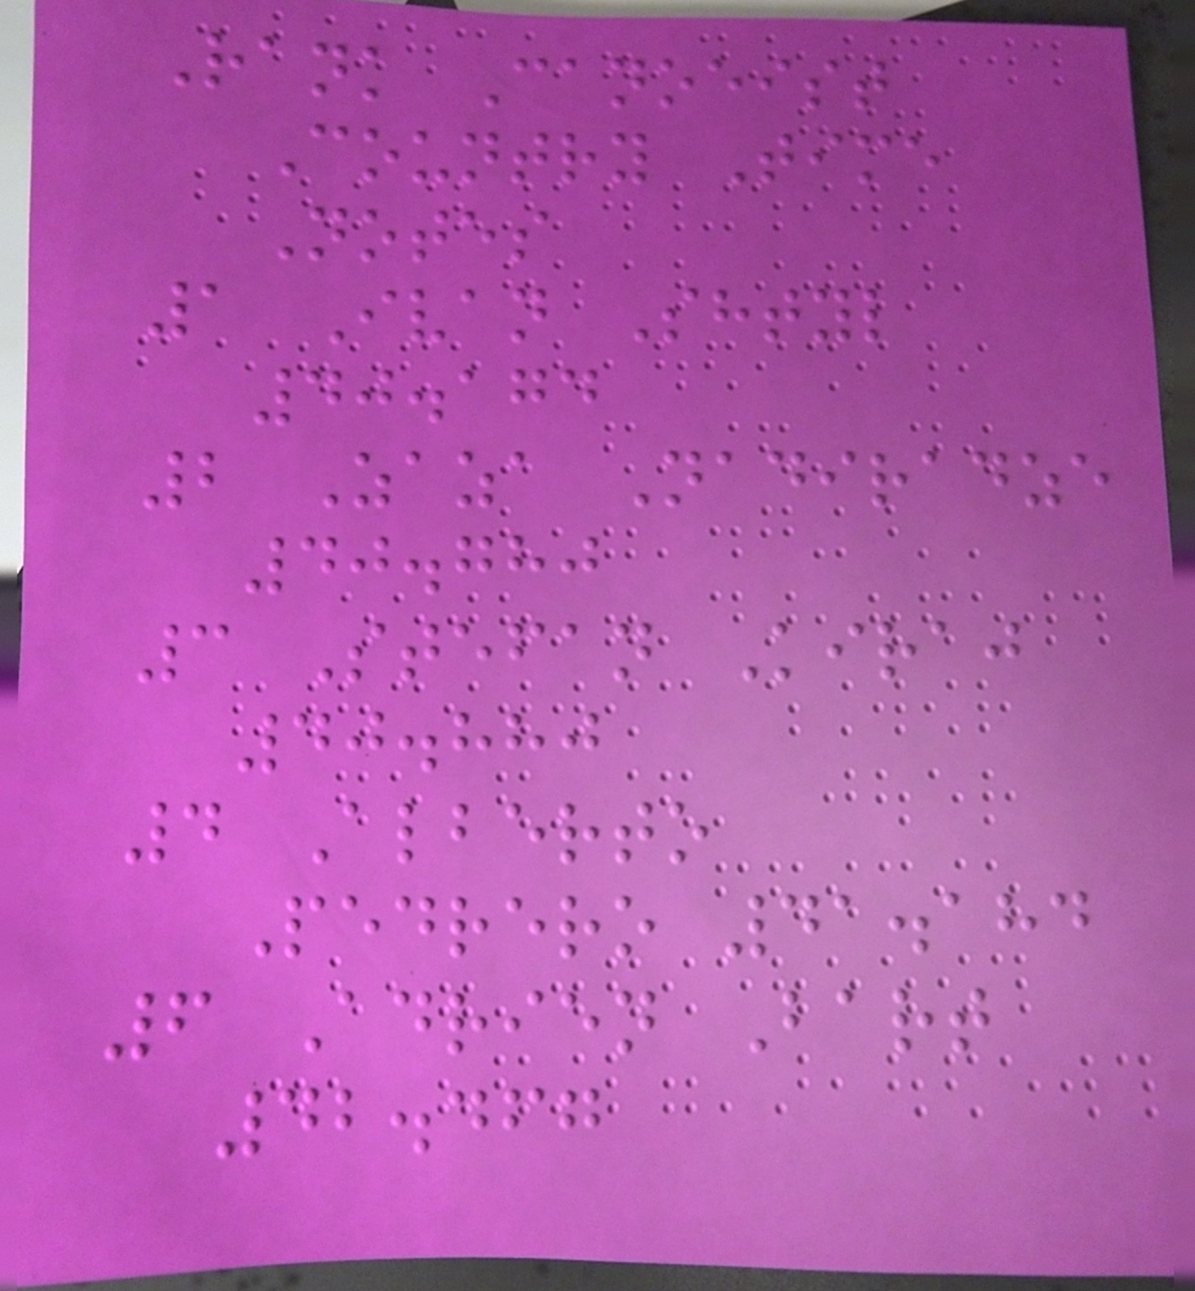Rank Canoeist
Country Time
Notes
1 Ivan Shtyl
40.174
2 Zaza Nadiradze
40.780
3 Stefan Kiraj
40.880
4 Alberto
Pedrero 41.184
6 Adrien Bart
42.467
